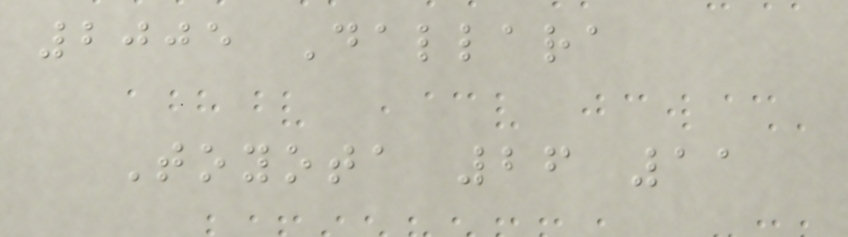2005 Dallara
Toyota 26 11
